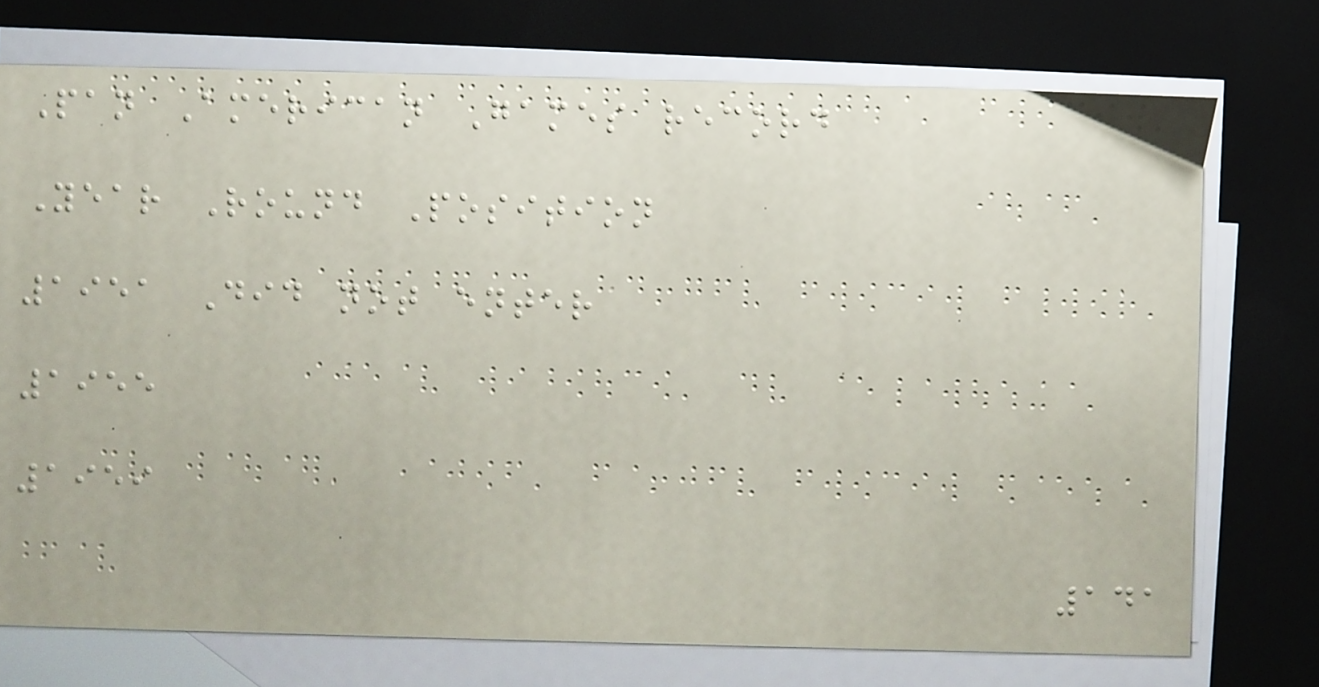Pan American Games record
Year Round Position
1951 Did not enter
1955
1959
141
